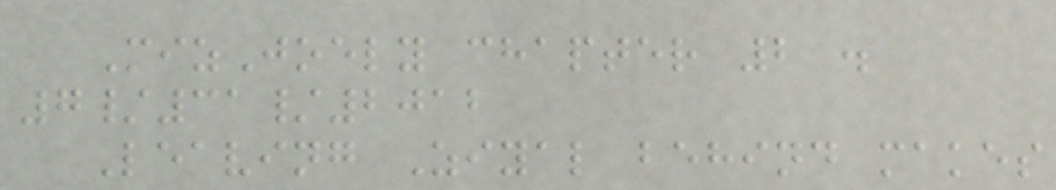MizJoely chapter 2 .
7/31/2012
Leaving Ziyal behind makes
